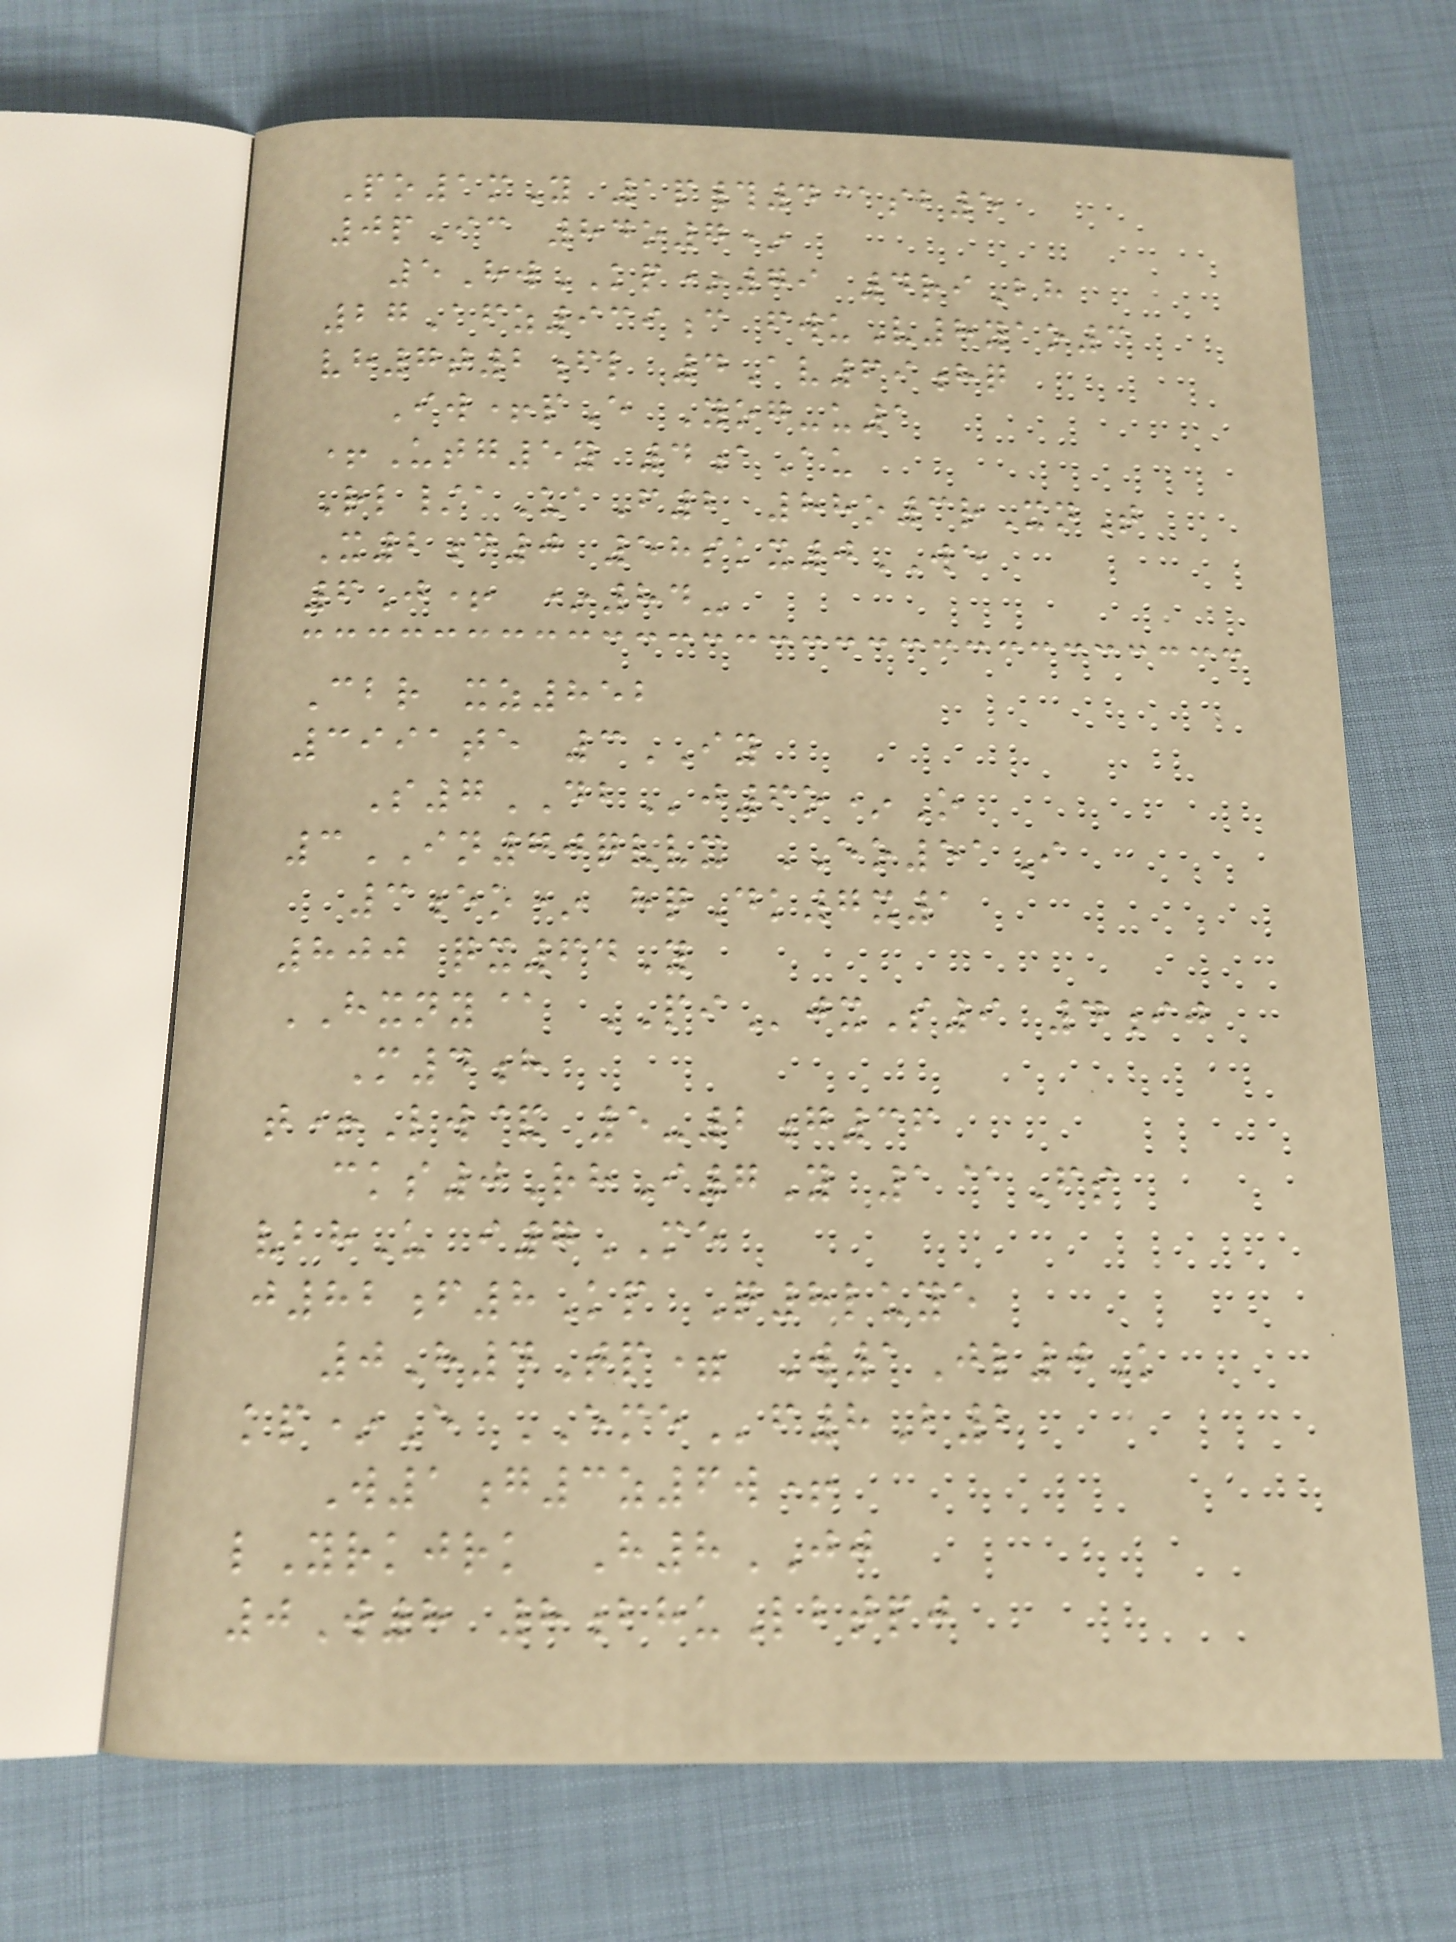Po1mY 1p#4@sb5
0pIc 84o7*
5HwKP*79 4riBh
27Afz939c fwuV8yao3
vh7t2fl 4Av69hq
Iw+pE Yog-u1
+Utg5y 4aAu
Rl/aUaF2 88o3rXnT
X2d0 58skx0WE
6J+ *84-
Cbr xz852
3991te 3IY
S7DBj6o*O
3IN70qvvx EO51I
3eo* hqDk7x1
800 qx64Y
HXNY@ PIjxS9 4ij
M4h
t+Lw& 5-2g36
cks0RhI7Y 1@Fs
vbhU i7ME
j82f8Kp Q8luye
0H4Tp= W1Jl0K
kp*E EMEf8B2
W1g3z6w+
lYrkjrk H8JJ
0W8 8bhuLbtpj
